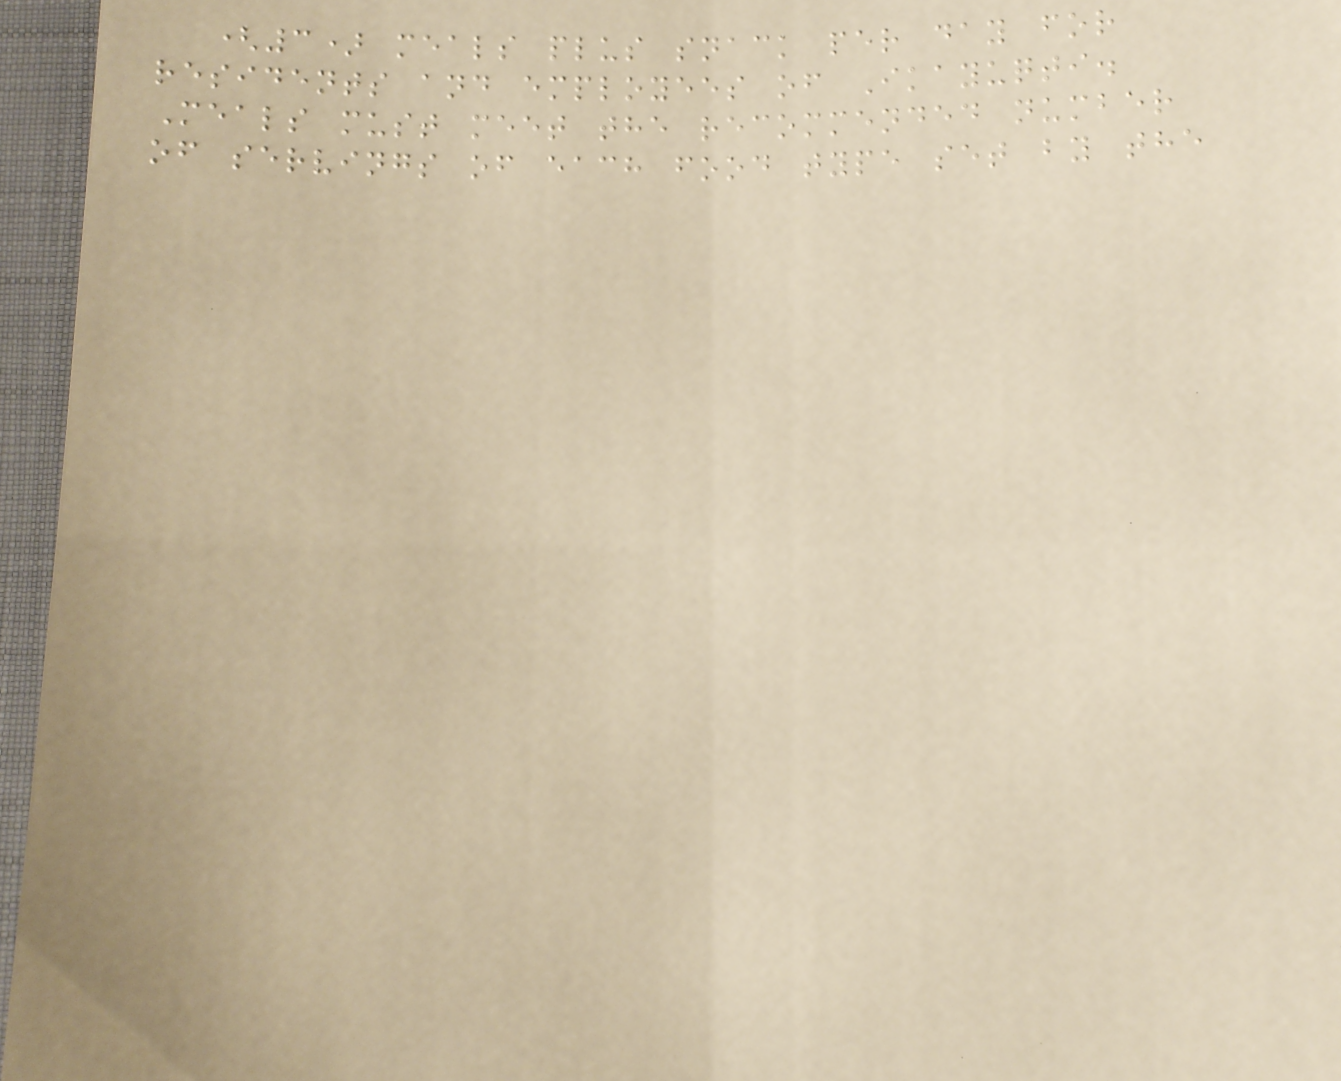(3) meals plus snack per day for
residents and employees of Ikayuqti.
Meals must meet the recommended number
of servings of each food type set by the
